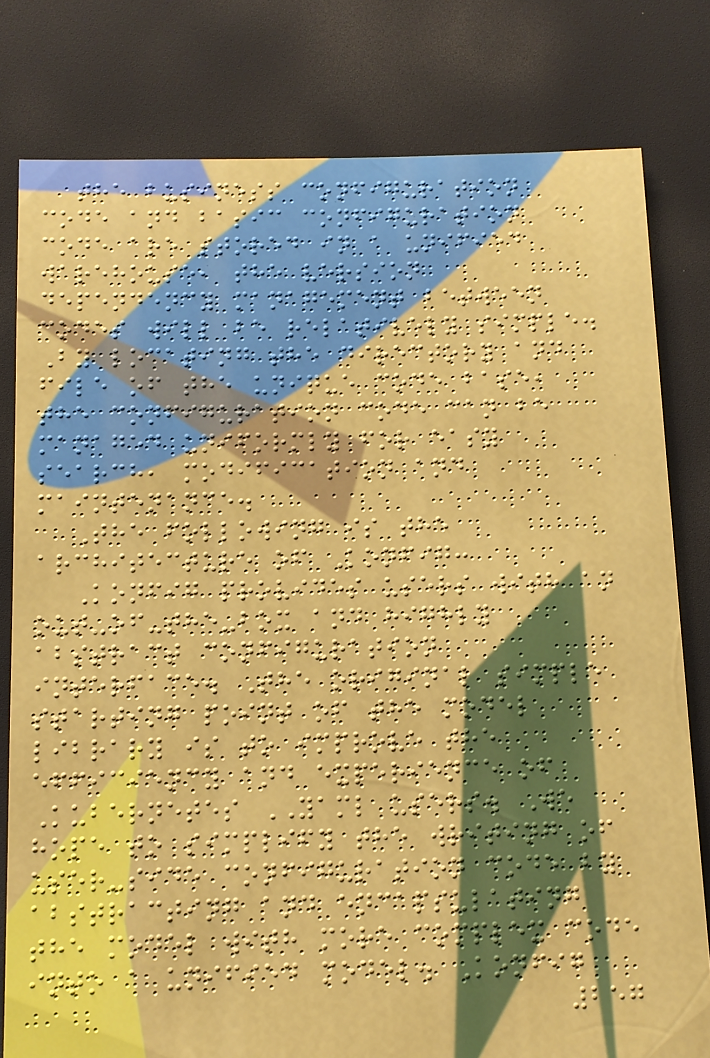the business configuration
code and basic configuration
code are stored in a unified
warehouse, the version
dependency management between
codes will be relatively simple.
By locating the directory and
file of the unique code base,
the configuration code can be
managed uniformly for easy
search, modification and
maintenance.
The following is the
architecture of Konfig:
Konfig provides users with an
out-of-the-box and highly
abstract configuration
interface. The original simple
starting point of the model
library is to improve the
efficiency and experience of
Kubernetes YAML users. We
hope to simplify the writing of
user-side configuration code by
abstracting and encapsulating
the model with more complex code
into a unified model. Konfig
257
